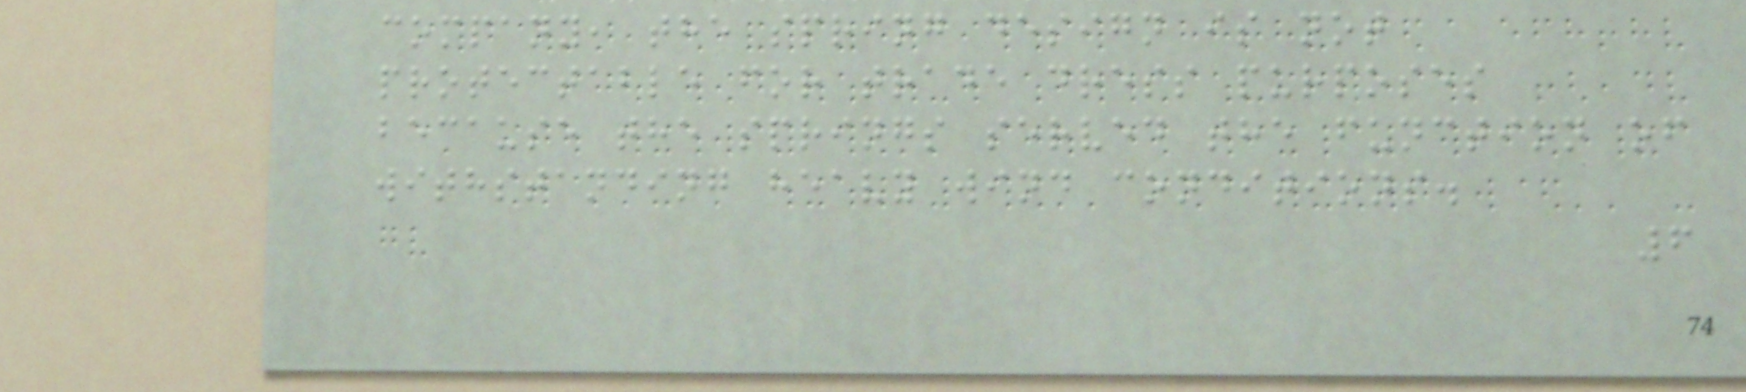company, the spring design is not
protectable for trade dress purposes
because the springs served the function of
withstanding heavy wind conditions.
6
